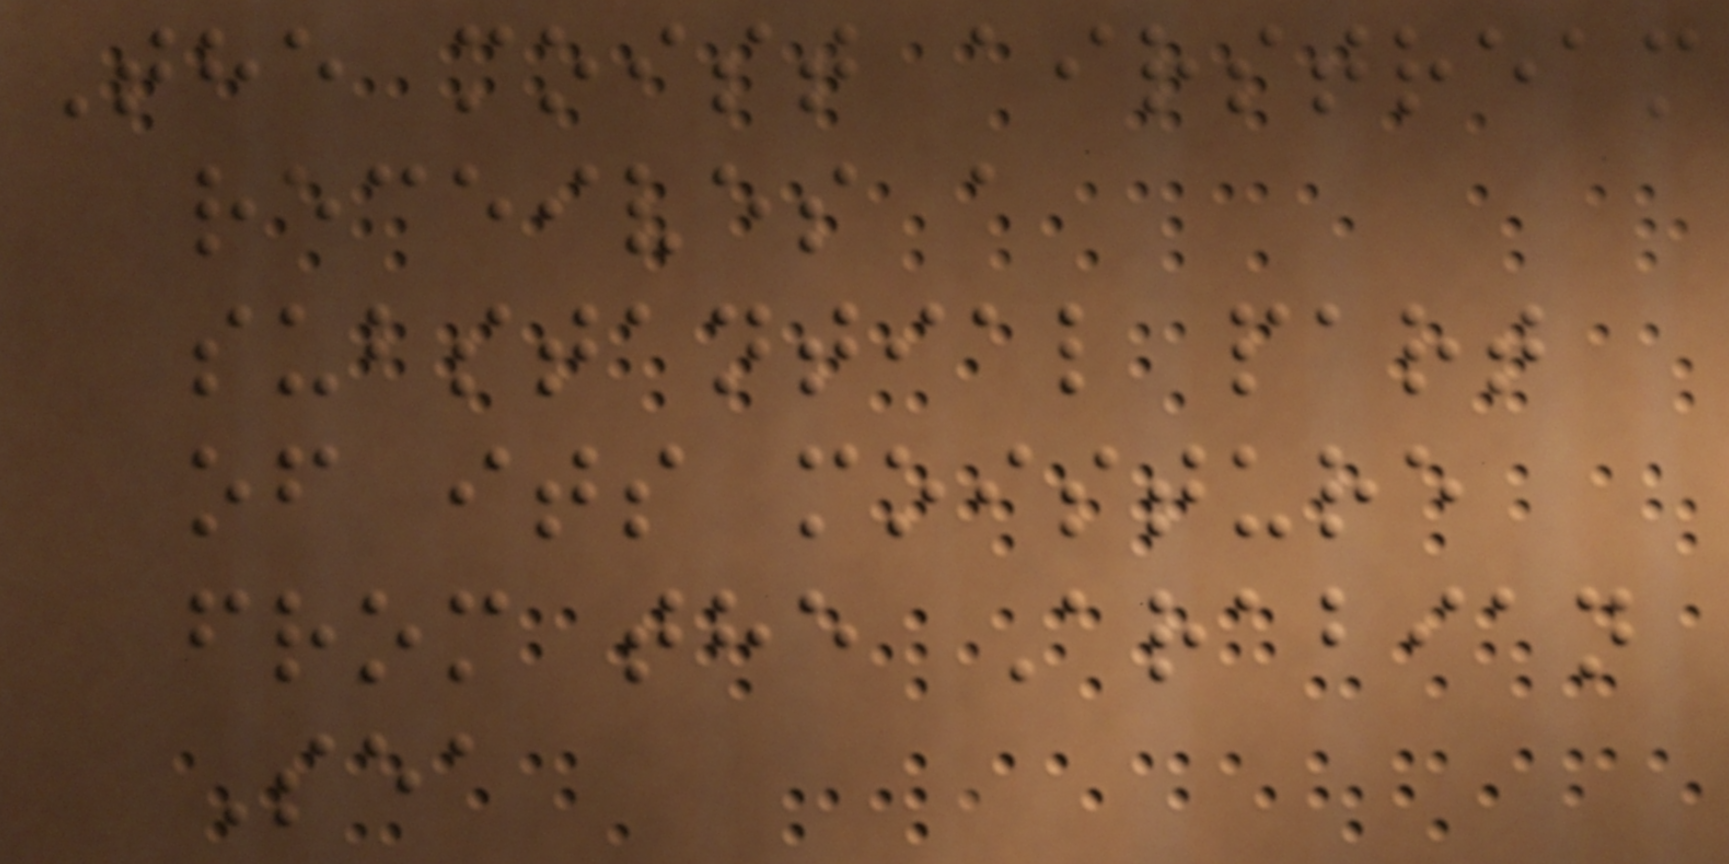The moist airstream
receives a
substantial part
of its moisture
from the Arabian
Sea
